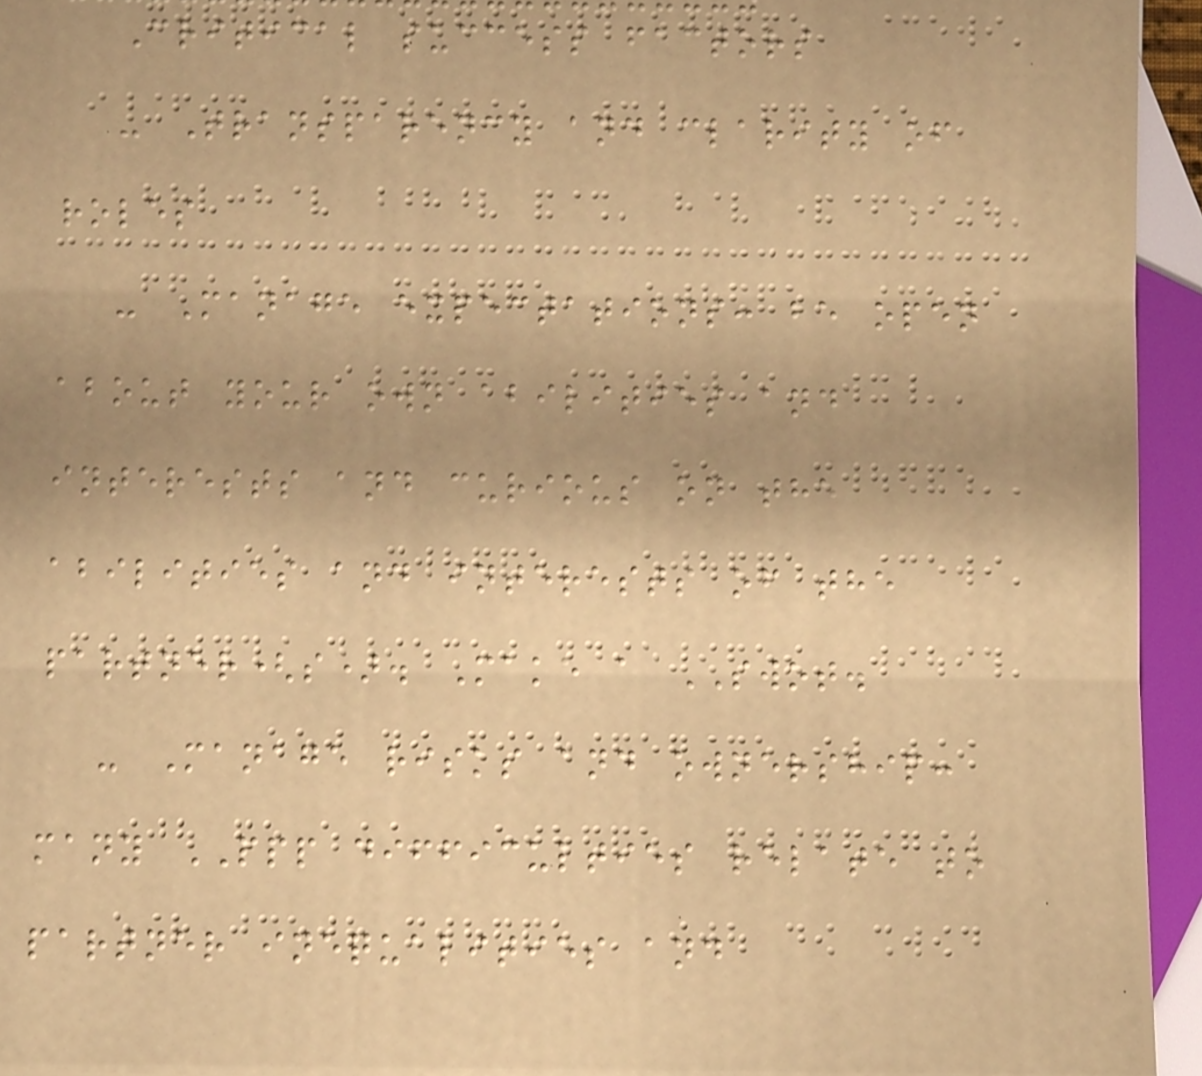Critical success factors
- Transparency and clarity of
roles
- Manage expectations: be open
about your own abilities and
interests and curious on the
abilities and interests of the
partner(s). Make a SWOT.
- Manage risks and ownership:
many PPP difficulties relate to
partner inequalities and
